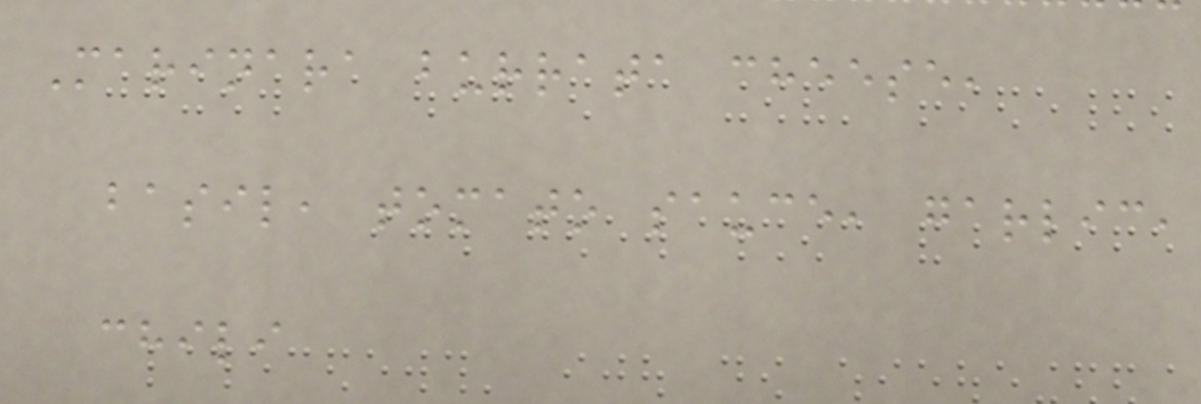Marinara burrata cheese,
basil, tomato sauce, garlic,
chili
